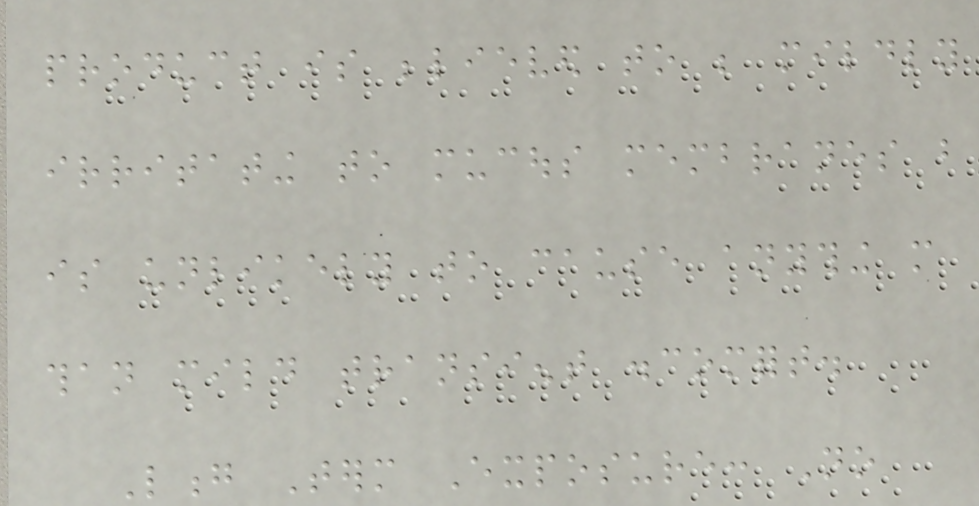product is believed to be mildly
irritating to mucous membranes but
is unlikely to cause anything more
than mild transient discomfort.
Long Term Exposure: No
